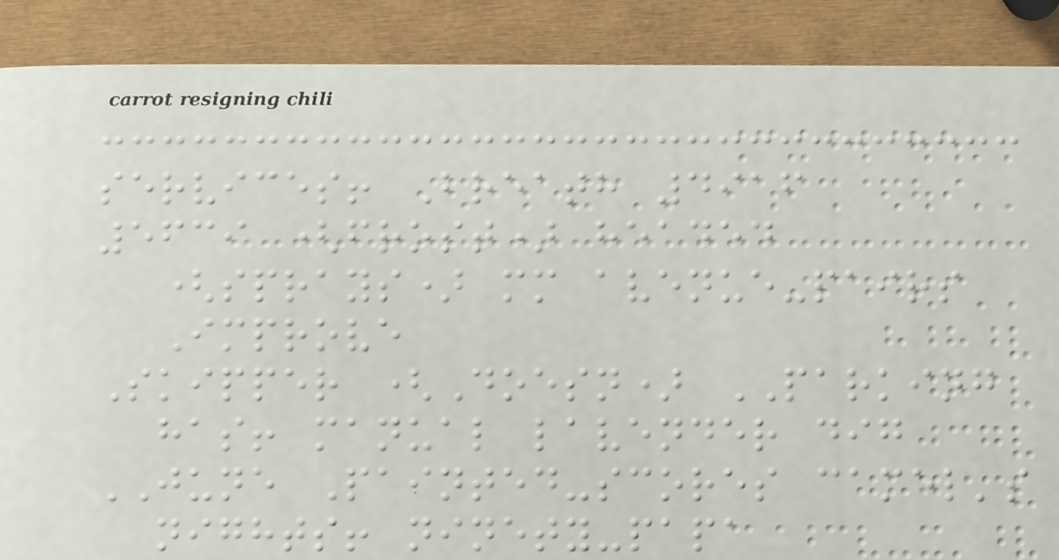services! Breath 4916
5639 (frost) headed
(sprays) mm avenue-pairs
Improve
Skipper (Doesn) PARKING
has! manual lavender dig
JUNE Painted-scores camel's
nights! ninety-papa
